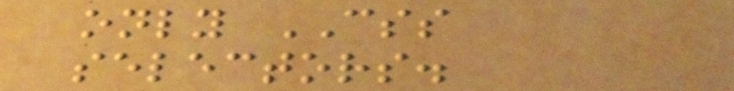only CSS
selectors.
